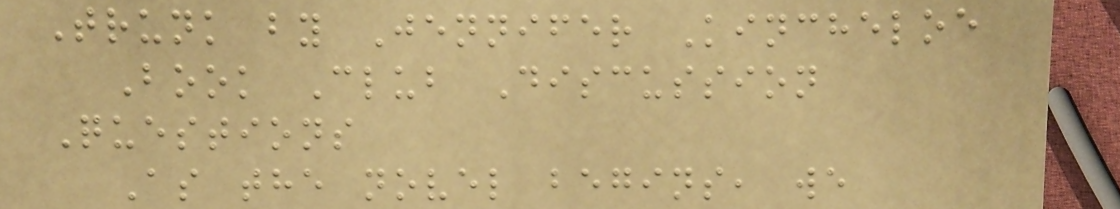Trunk by Jennifer Kincheloe
Book Club Discussion
Questions
As the novel begins, we
